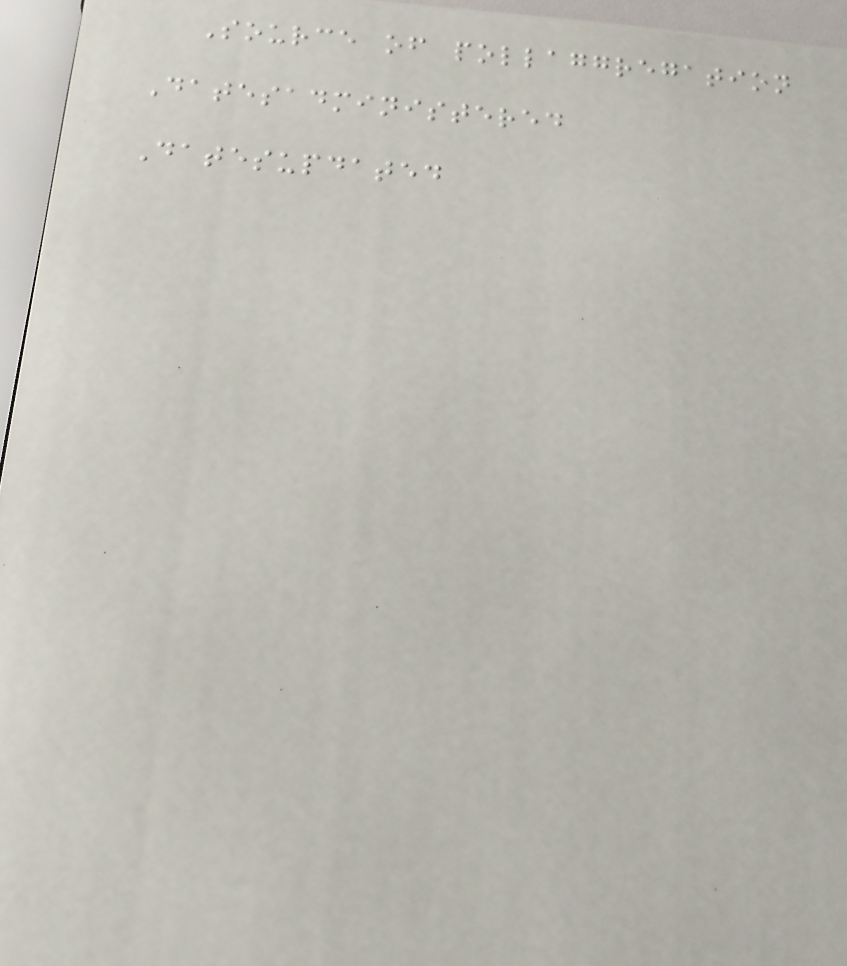Source of pollaggregation
Datesadministered
Datesupdated
